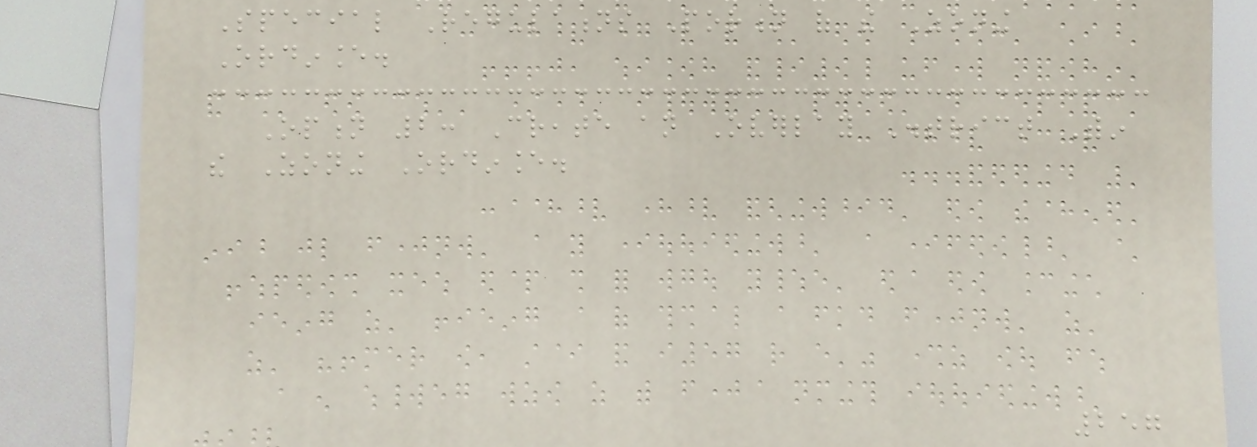Special Regulations Portion of the Zoning
Ordinance.
Option 2: Create an Overlay District Within
the Zoning Ordinance.
257
